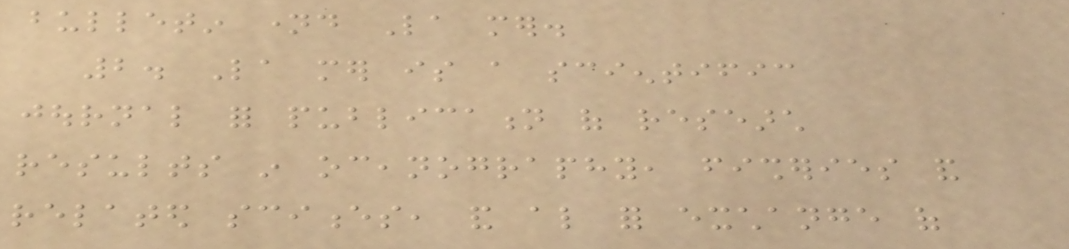bulletin named La mer.
2. La mer is a scientific
journal for publication of research
results in oceanography, fisheries and
related sciences, and also for exchange of
